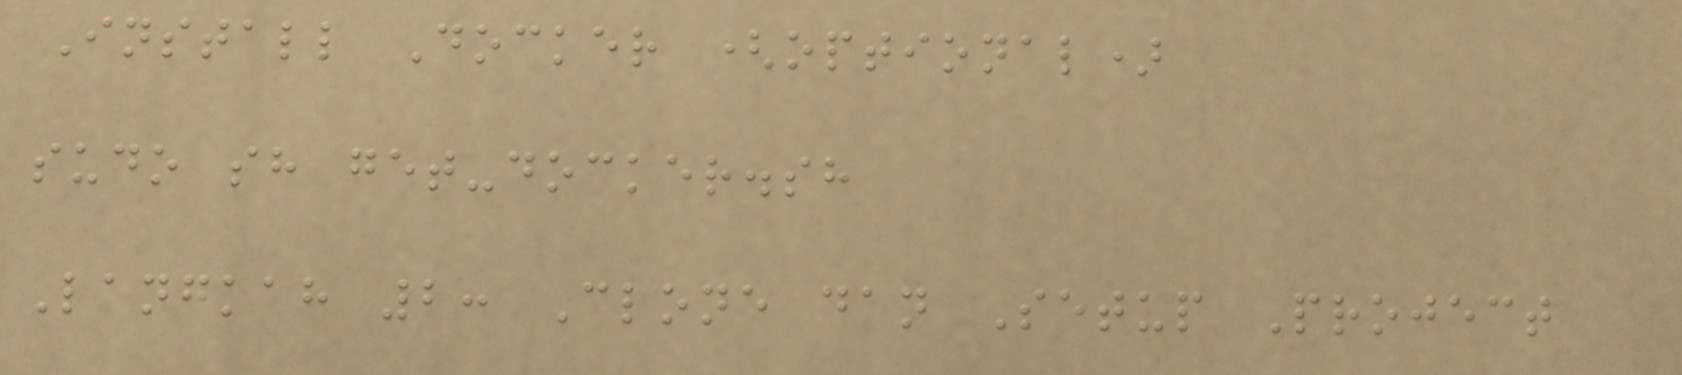Install Docker (optional)
sudo sh get-docker.sh
Langkah 2: Clone dan Setup Project
